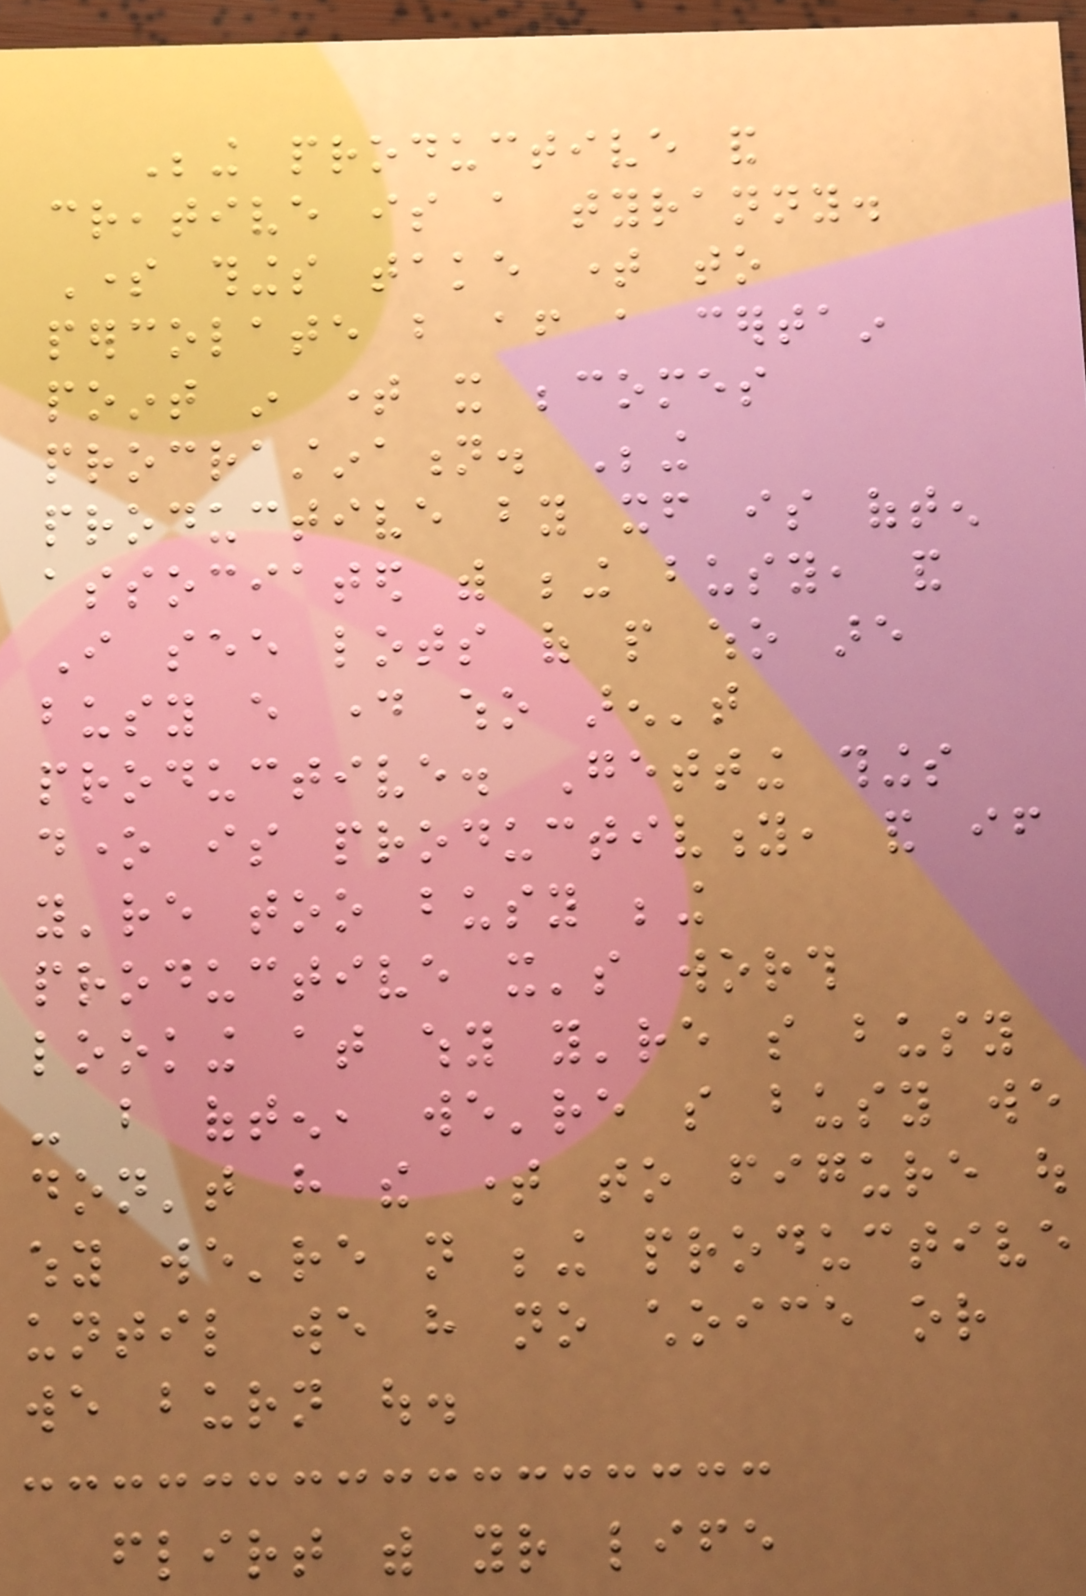Being productive and
creative is a tyranny.
Some things take time to
percolate but after a certain
point in time it becomes
procrastination. Being
productive by itself is often
associated with being busy, and
I see lots of people who are
busy every day who aren't
productive. Getting things
done is productivity, and if
you're too busy being
productive it's worth
looking at why you're so busy
- but often, we're so busy we
don't have the time to figure out
why we're not being productive
until we have no choice or
we burn out.
flirt with your life
